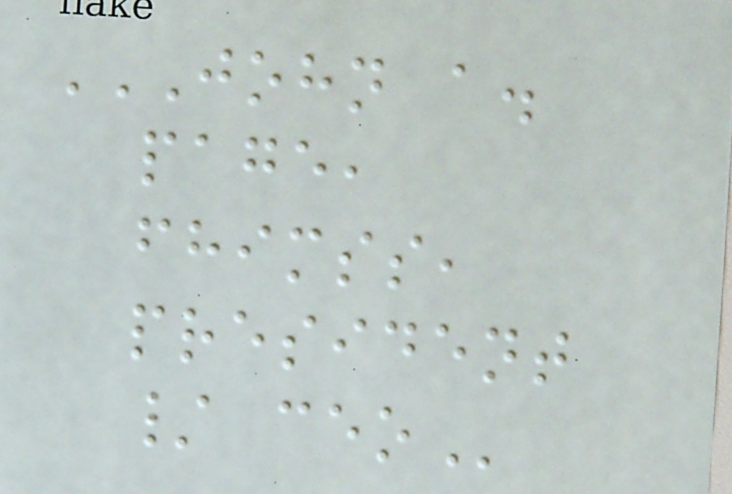JOHN A.
PAGE,
FHIMSS,
PRESIDENT
/ CEO
